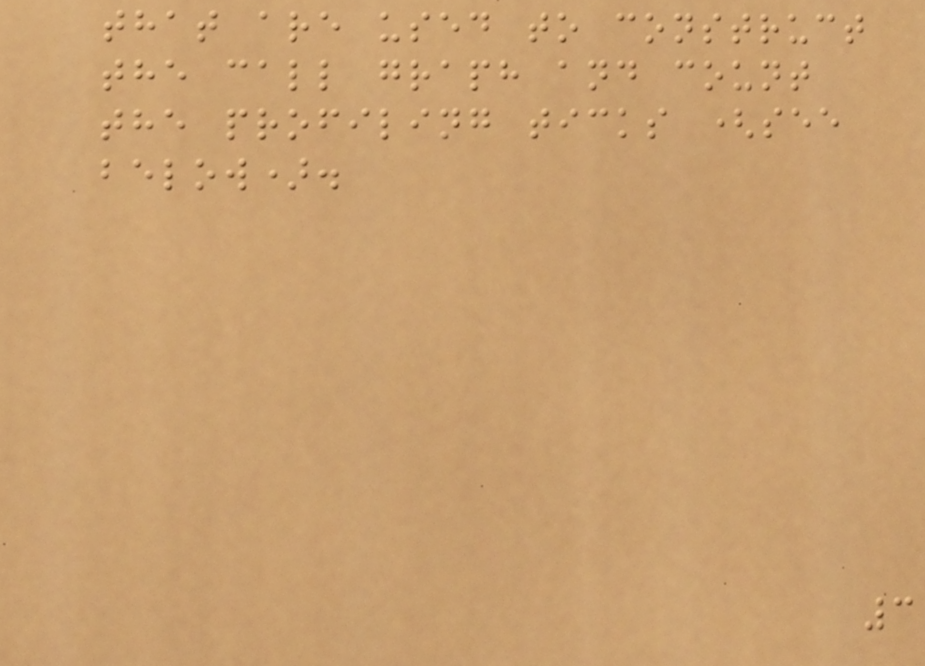that are used to construct
the call graph and count
the profiling ticks (see
below).
3
